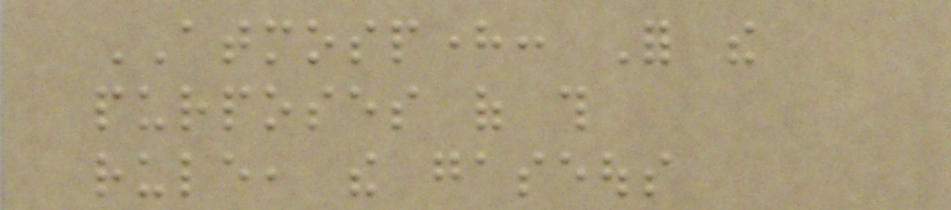ATMOSPHERE: For the
purposes of this
rule, the gaseous
